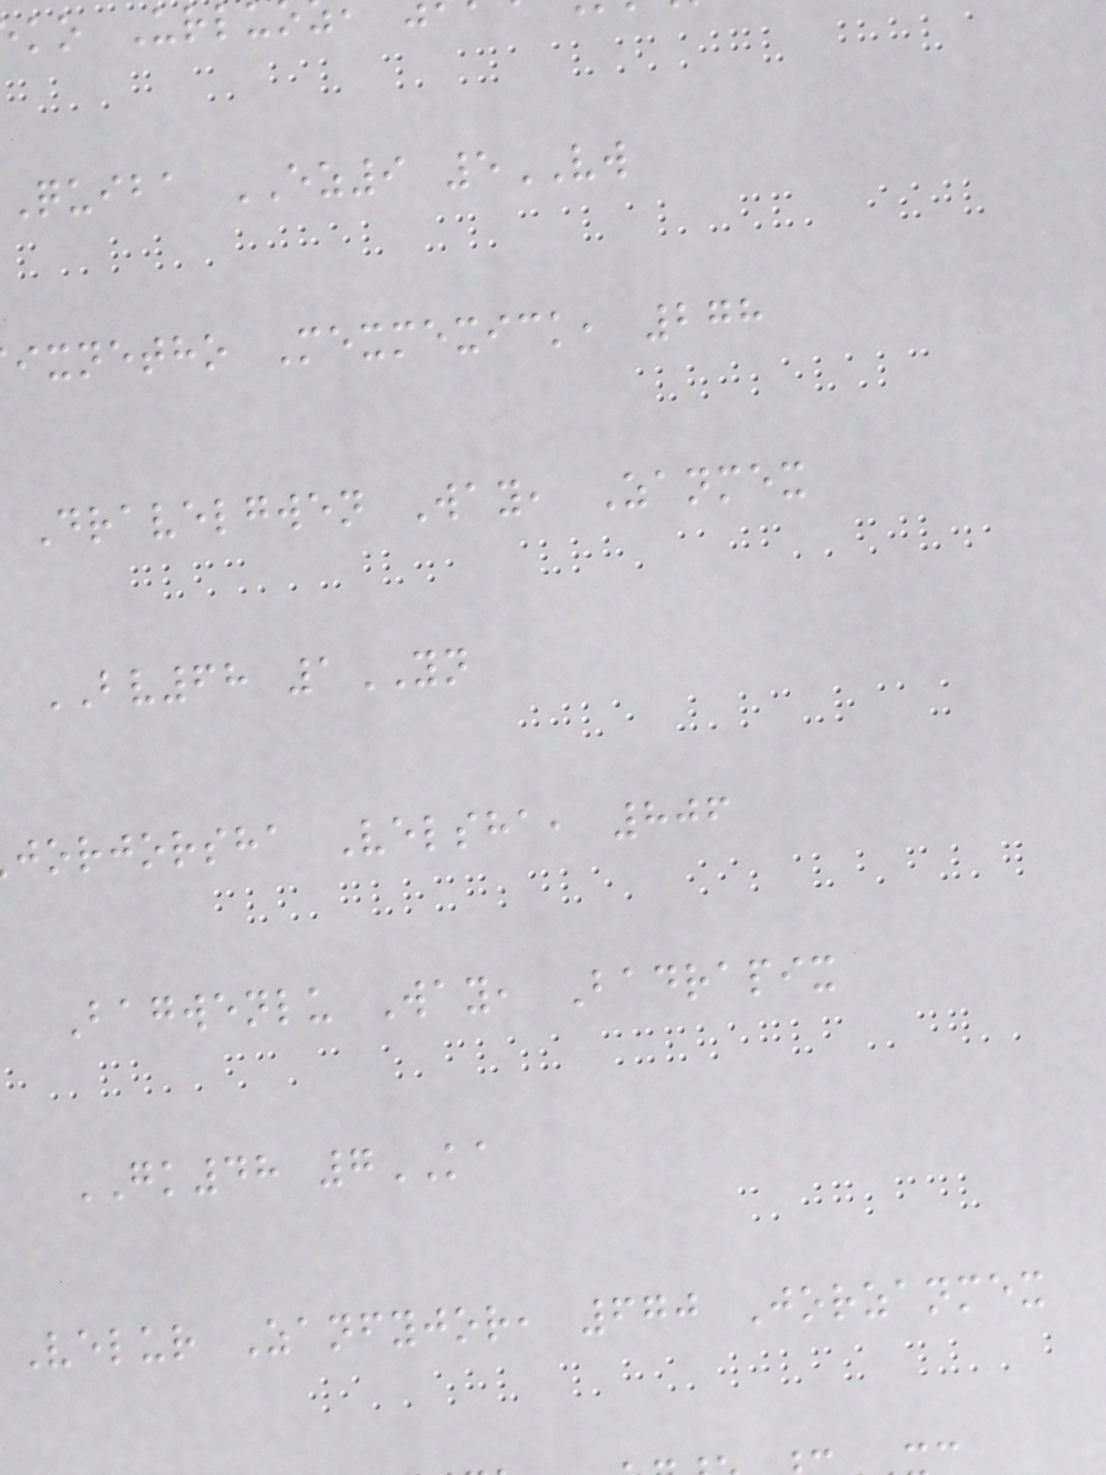Quiba EZ9 5VW
ixnetho Mexmexick, 278
Dravelgwen Way, Zanmex
BV68 1YN
jorjorsha Velsha, 806
Bagwenlu Way, Badrapix
GK48 7KA
Velur Zanfyjor, 670 Jorzanmex
